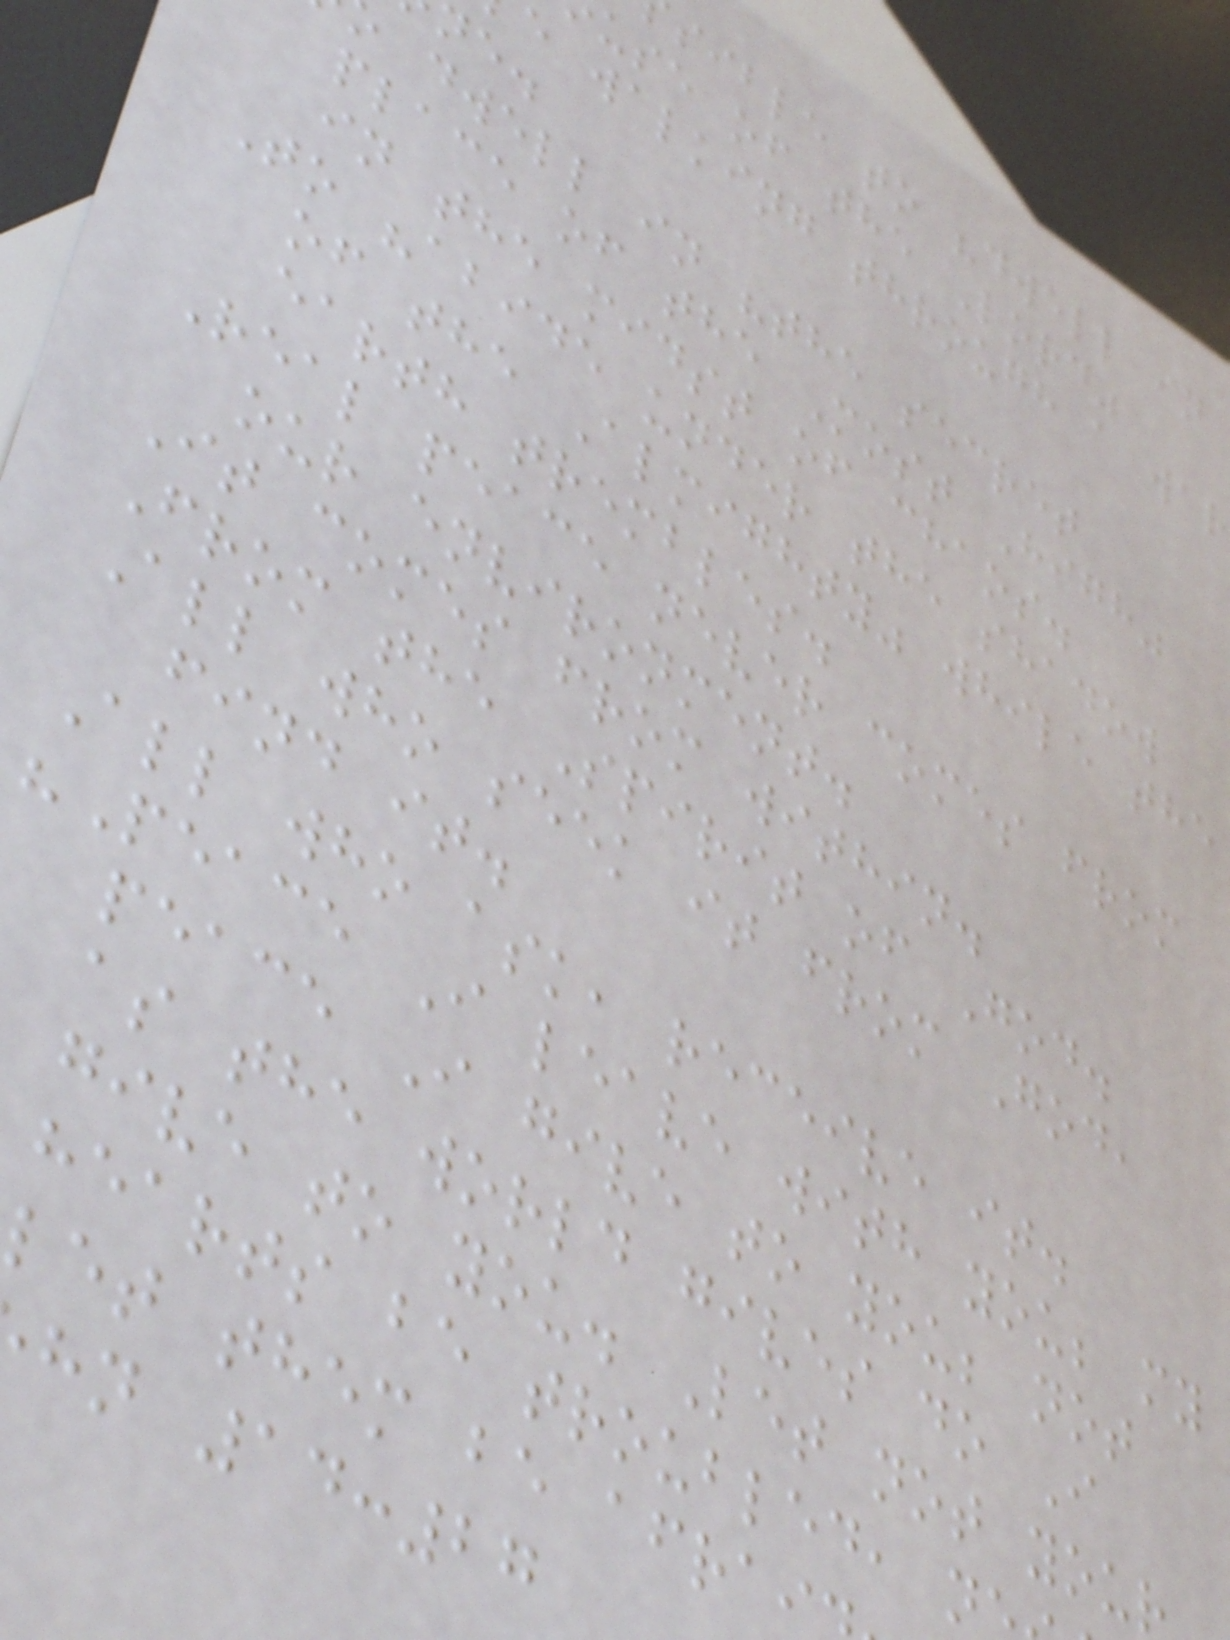sible to "dwell in
use of the Lord"
e walking through a war
dwell in "the secret
place of the Most High"
in the midst of chaos.
To "abide under the shadow
of the Almighty" while the
earth trembles.
Real peace never comes from
our environment.
It comes from within.
From the Spirit of God.
All who seek it from God,
find it.
All who ask, receive it.
"Peace I leave with you; my
peace I give to you; not
as the world gives do I
give to you. Let not you
hearts be troubled, n
let them be afrai
hn 14:27
